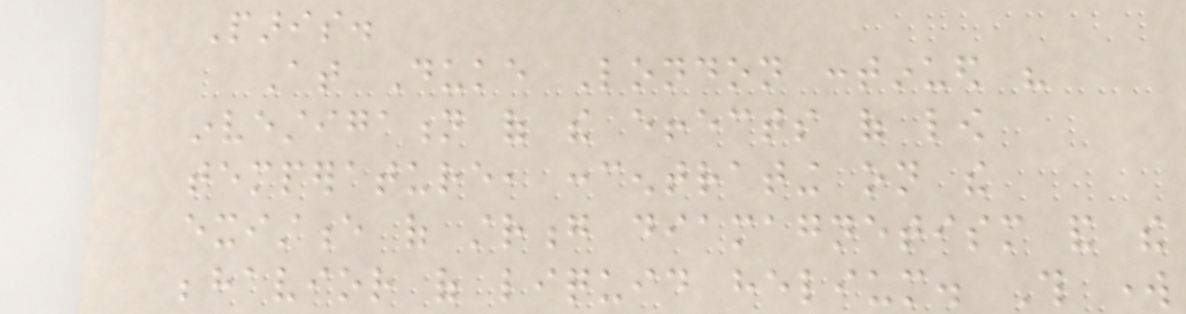Paris.
At Duke London continued his
investigation of the effects of low
temperature, concentrating on the
existence of strong diamagnetism and the
behavior of liquid helium. This work
